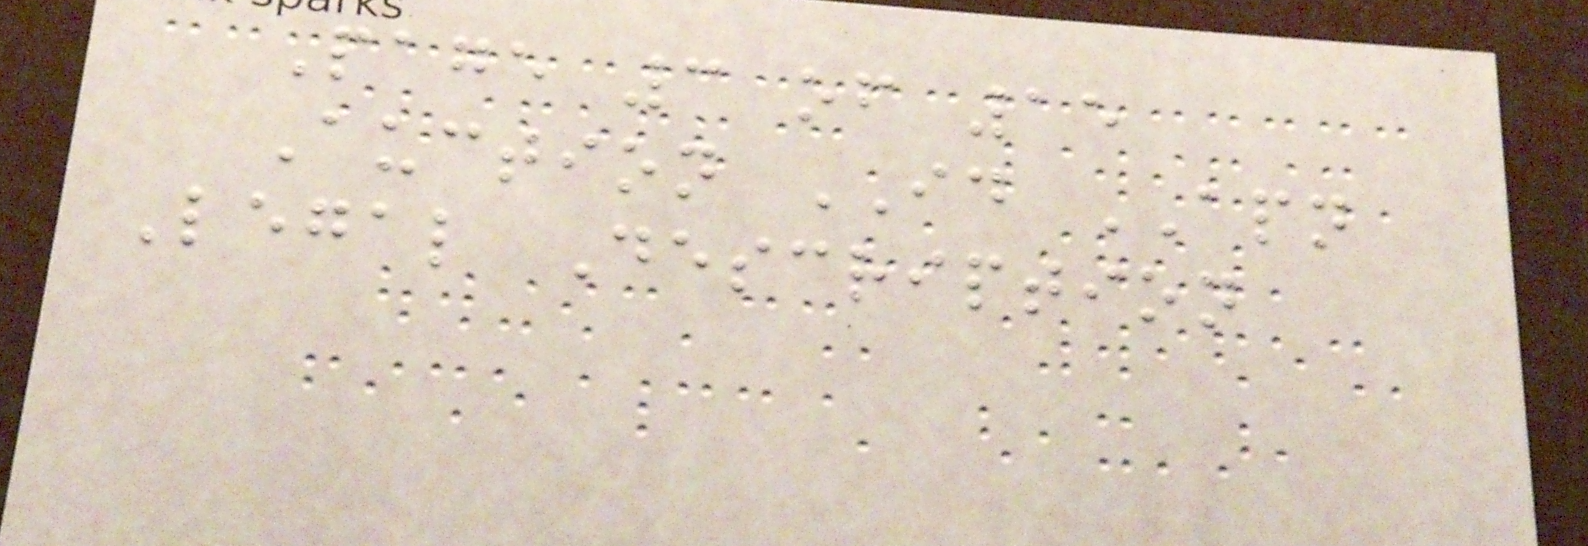Page 3 of 15
Auction ID APN
Legal Description
